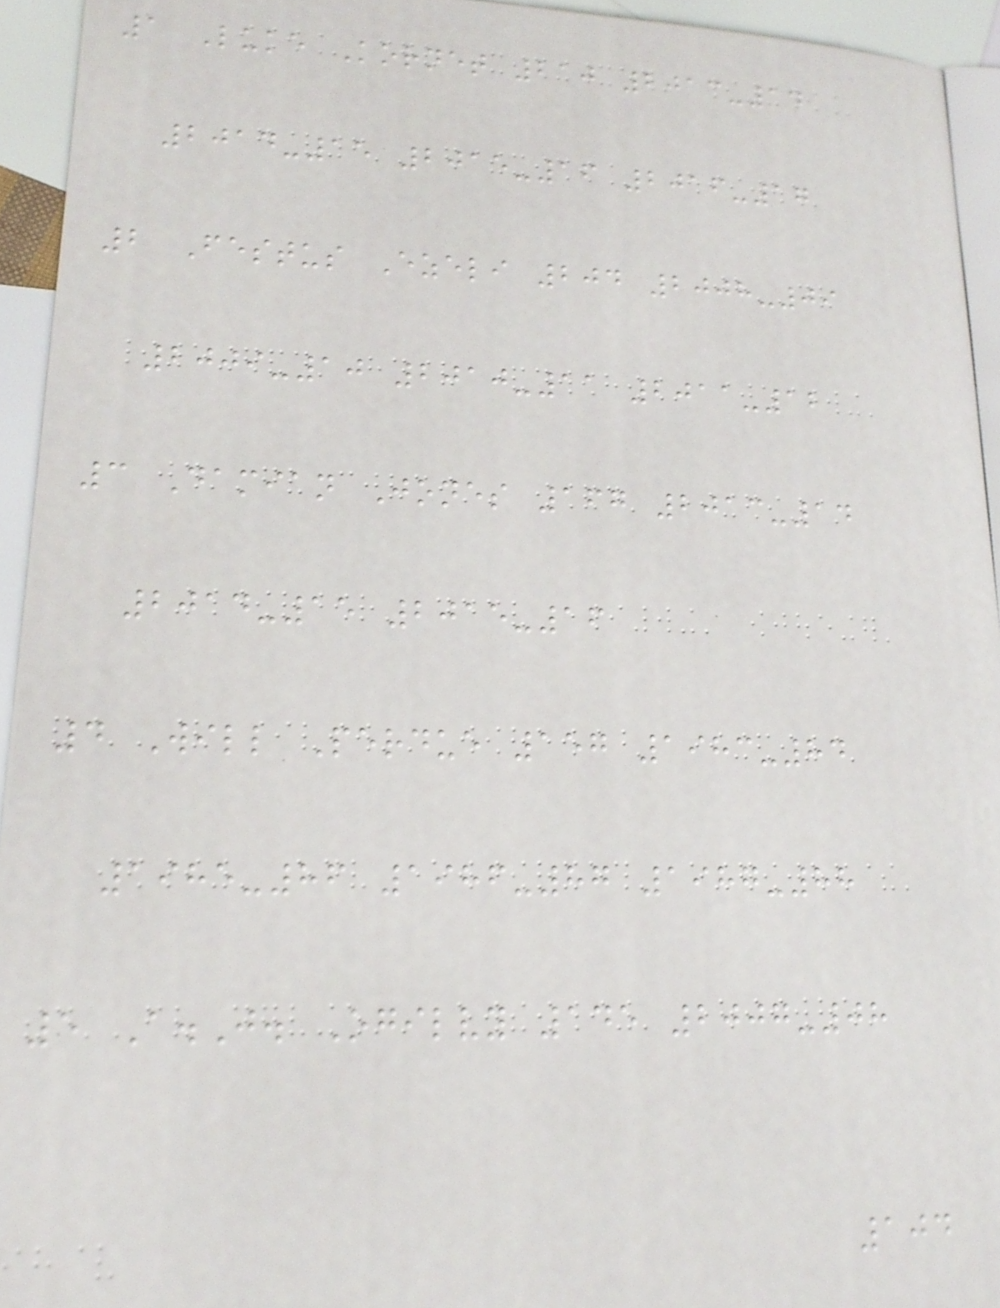1 Luke Kornet 210 2013-14
2014-15 2015-16 2016-17
2 Festus Ezeli 204 2008-09
2009-10 2010-11 2011-12
3 Damian Jones 167 2013-14
2014-15 2015-16
4 Will Perdue 157 1983-84
1985-86 1986-87 1987-88
5 A.J. Ogilvy 145 2007-08
104
